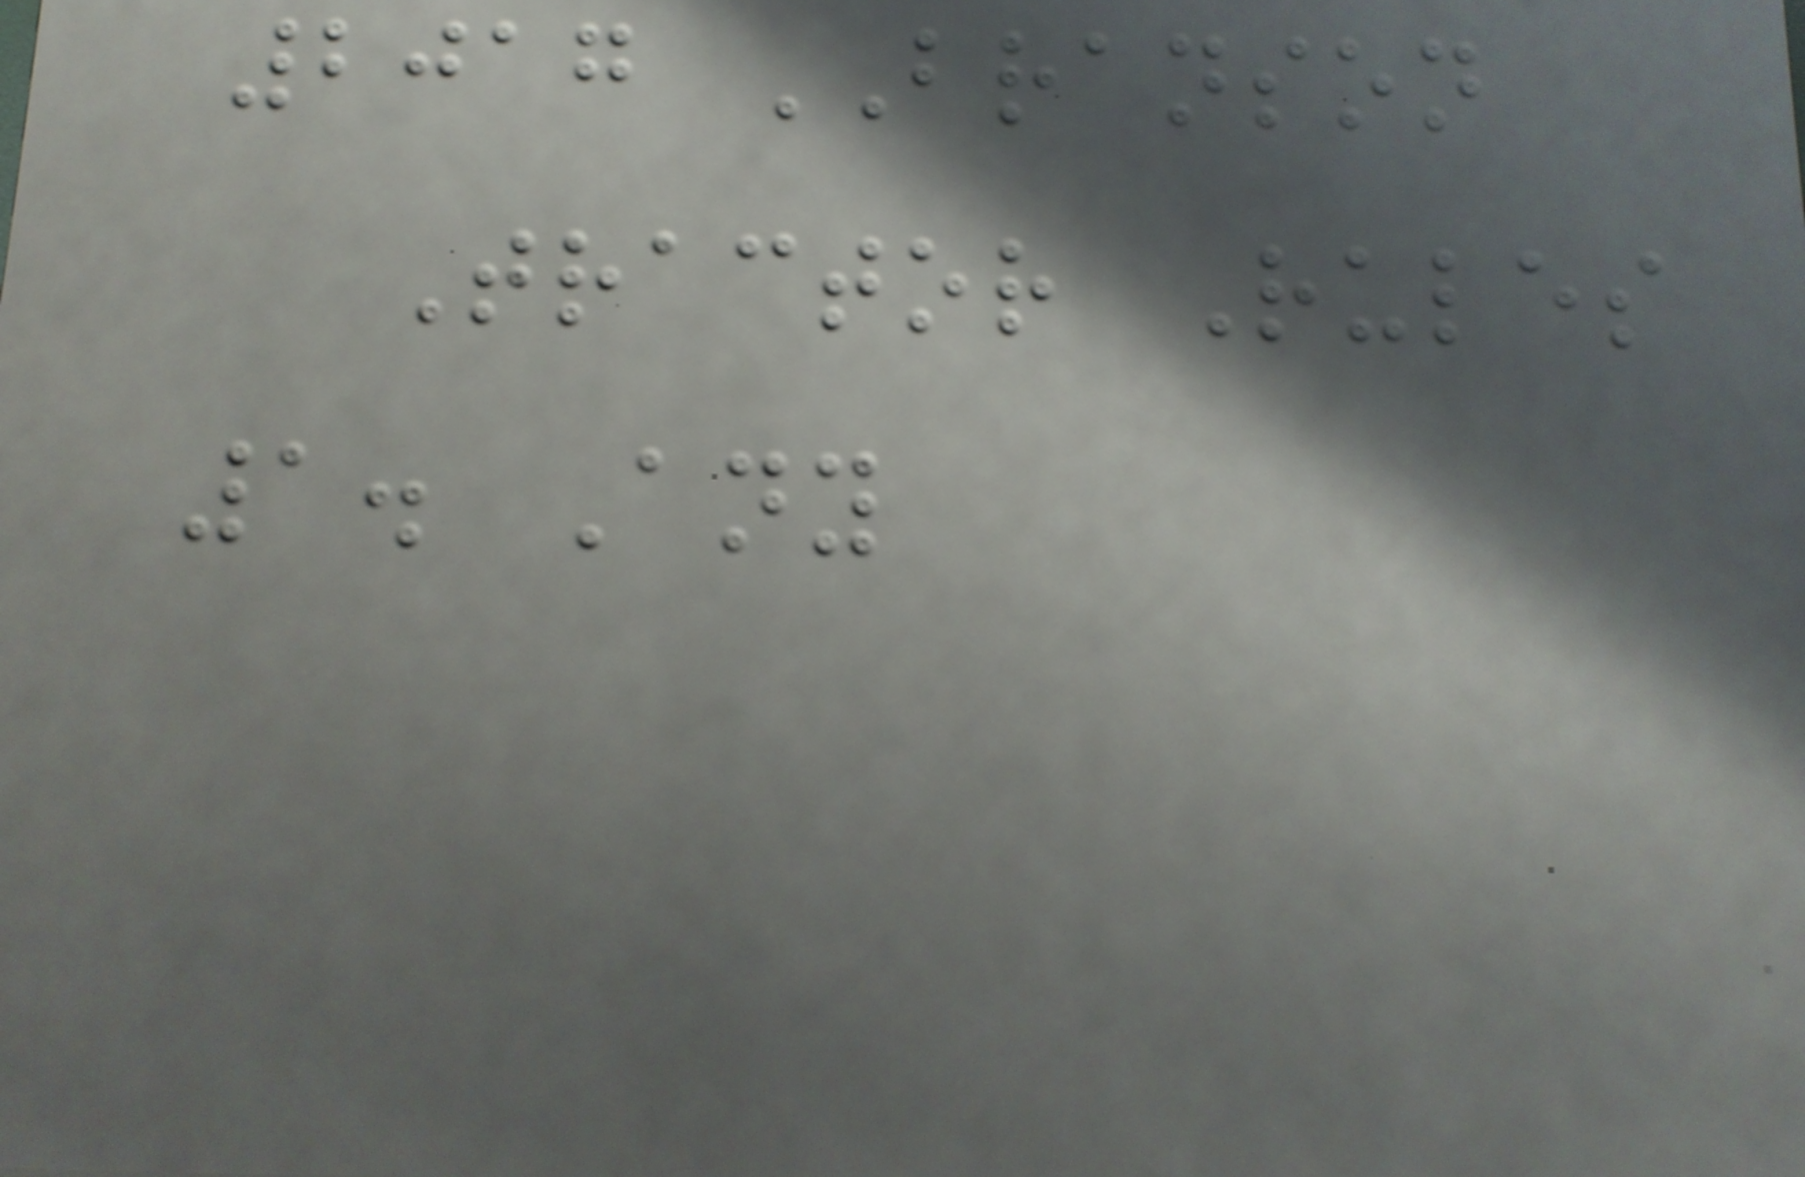2017 BRANSON
Tractor Rules
1. Any
